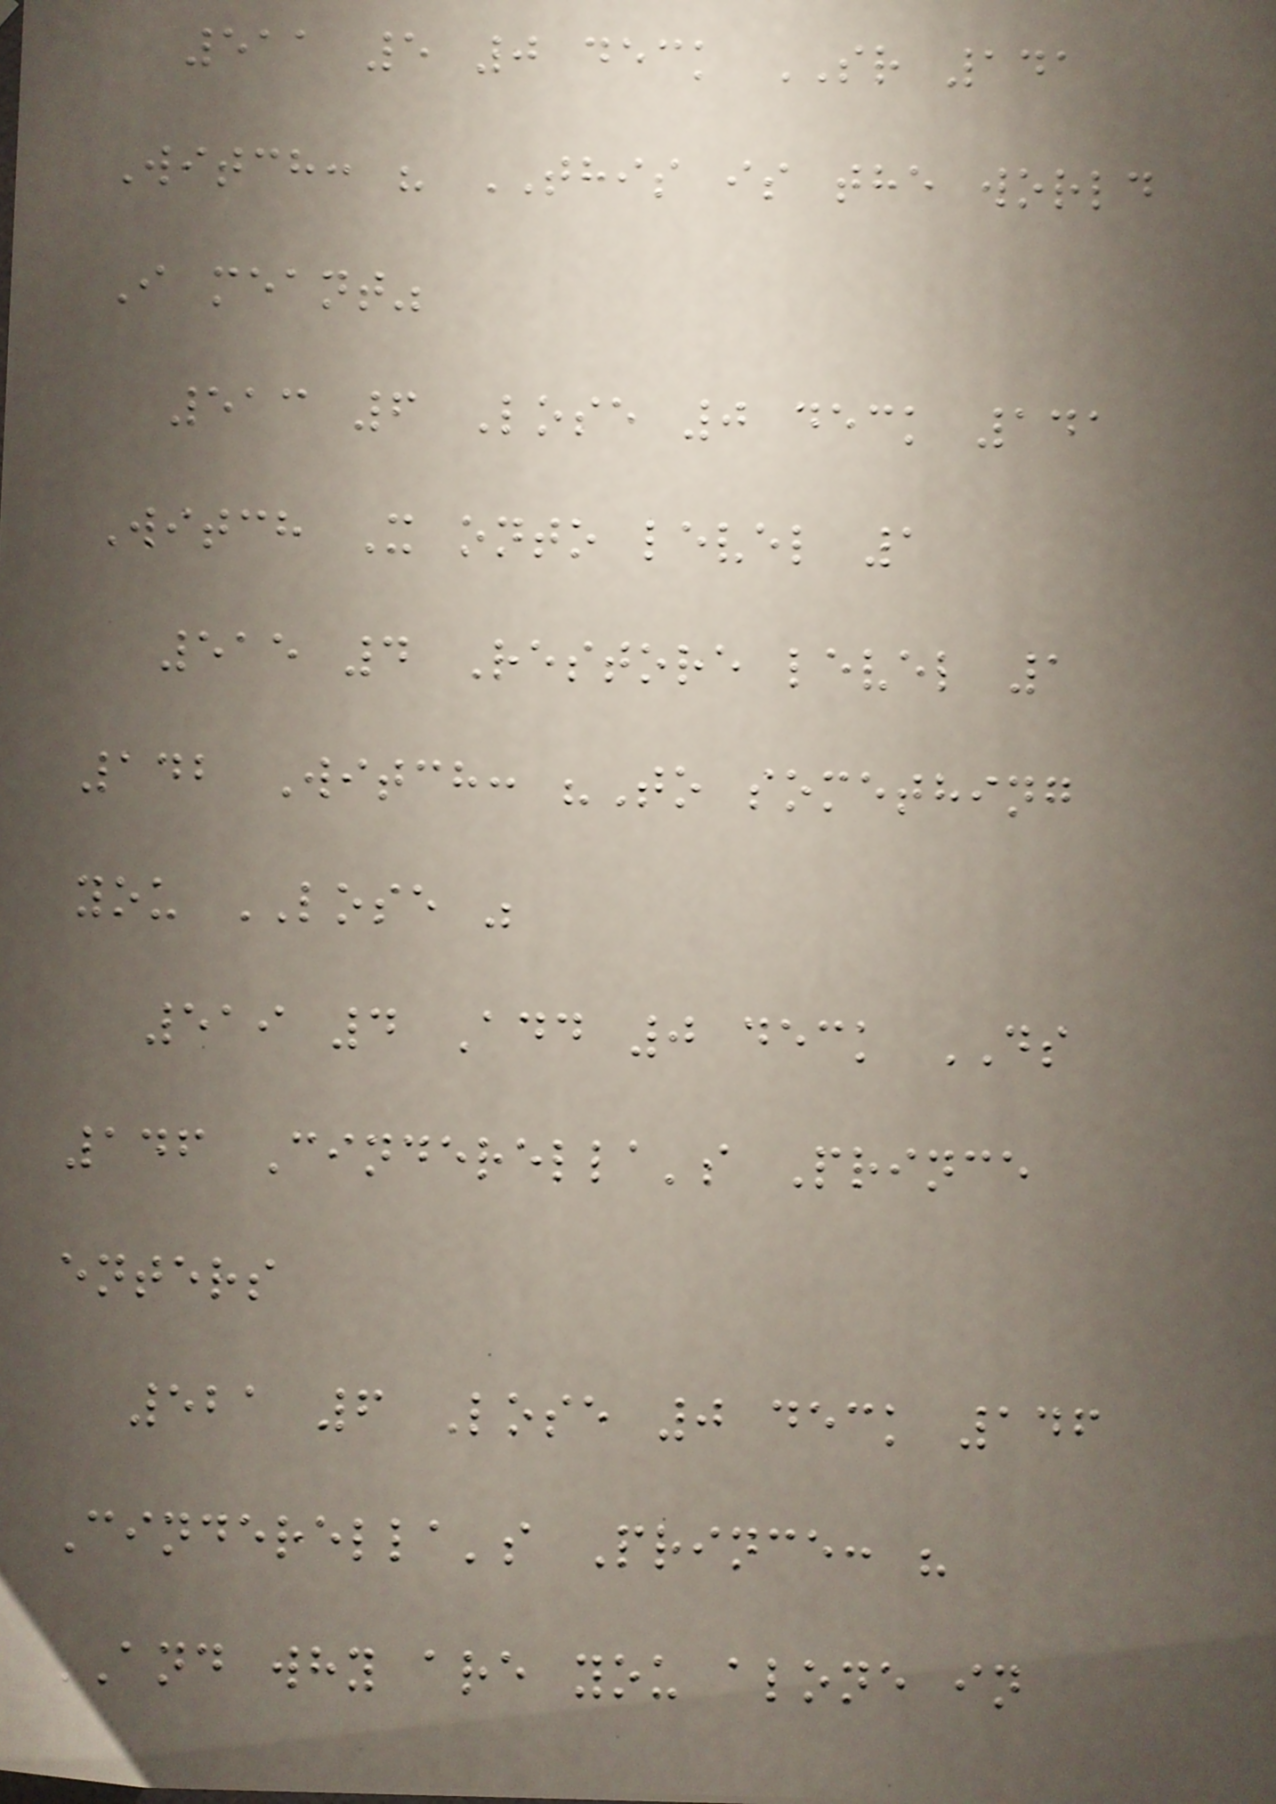511 5 0 deck SR 141
Witch: " THIS is the world
I meant"
513 6 Lose 0 deck 141
Witch X onto level 1
515 4 Restore level 1
142 Witch: "To something
you LOSE "
519 4 Add 0 deck DS
146 Cinderella's Prince
enters
521 6 Lose 0 deck 146
Cinderella's Prince: "
AND why are you alone in
